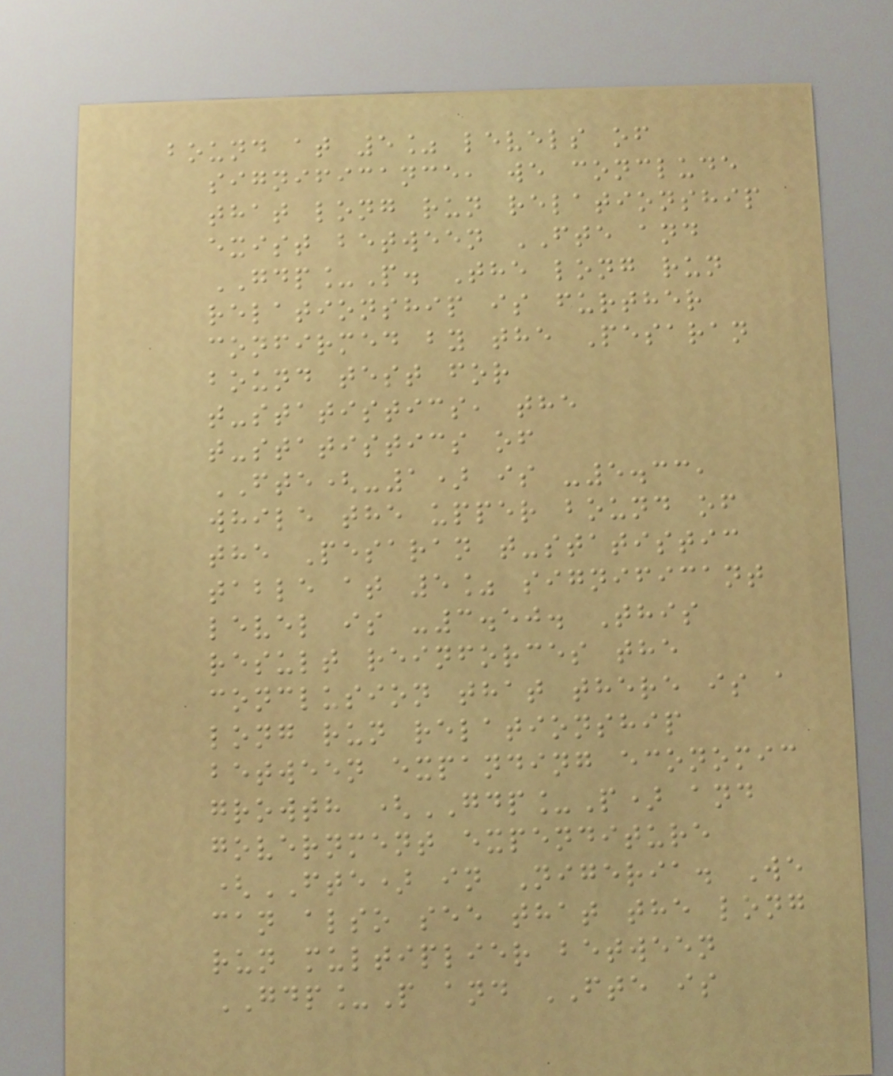bound at 5% levels of
significance, we conclude
that long run relationship
exist between FTE and
GDP_P. The long run
relationship is further
confirmed by the Pesaran
bound test for
t-statistics, the
t-statistics of
FTE(-1) is -5.33,
while the upper bound of
the Pesaran t-statistic
table at 5% significant
level is -3.50. This
result reinforces the
conclusion that there is a
long run relationship
between expanding economic
growth (GDP_P) and
government expenditure
(FTE) in Nigeria. We
can also see that the long
run multiplier between
GDP_P and FTE is
